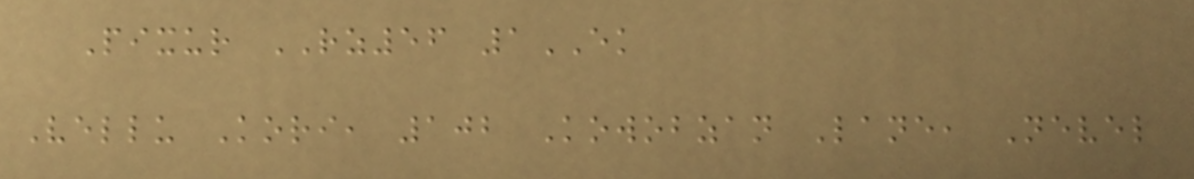Pixur RZ56 1EK
Vellu Kori, 102 Kowobzan Lane, Nevel
